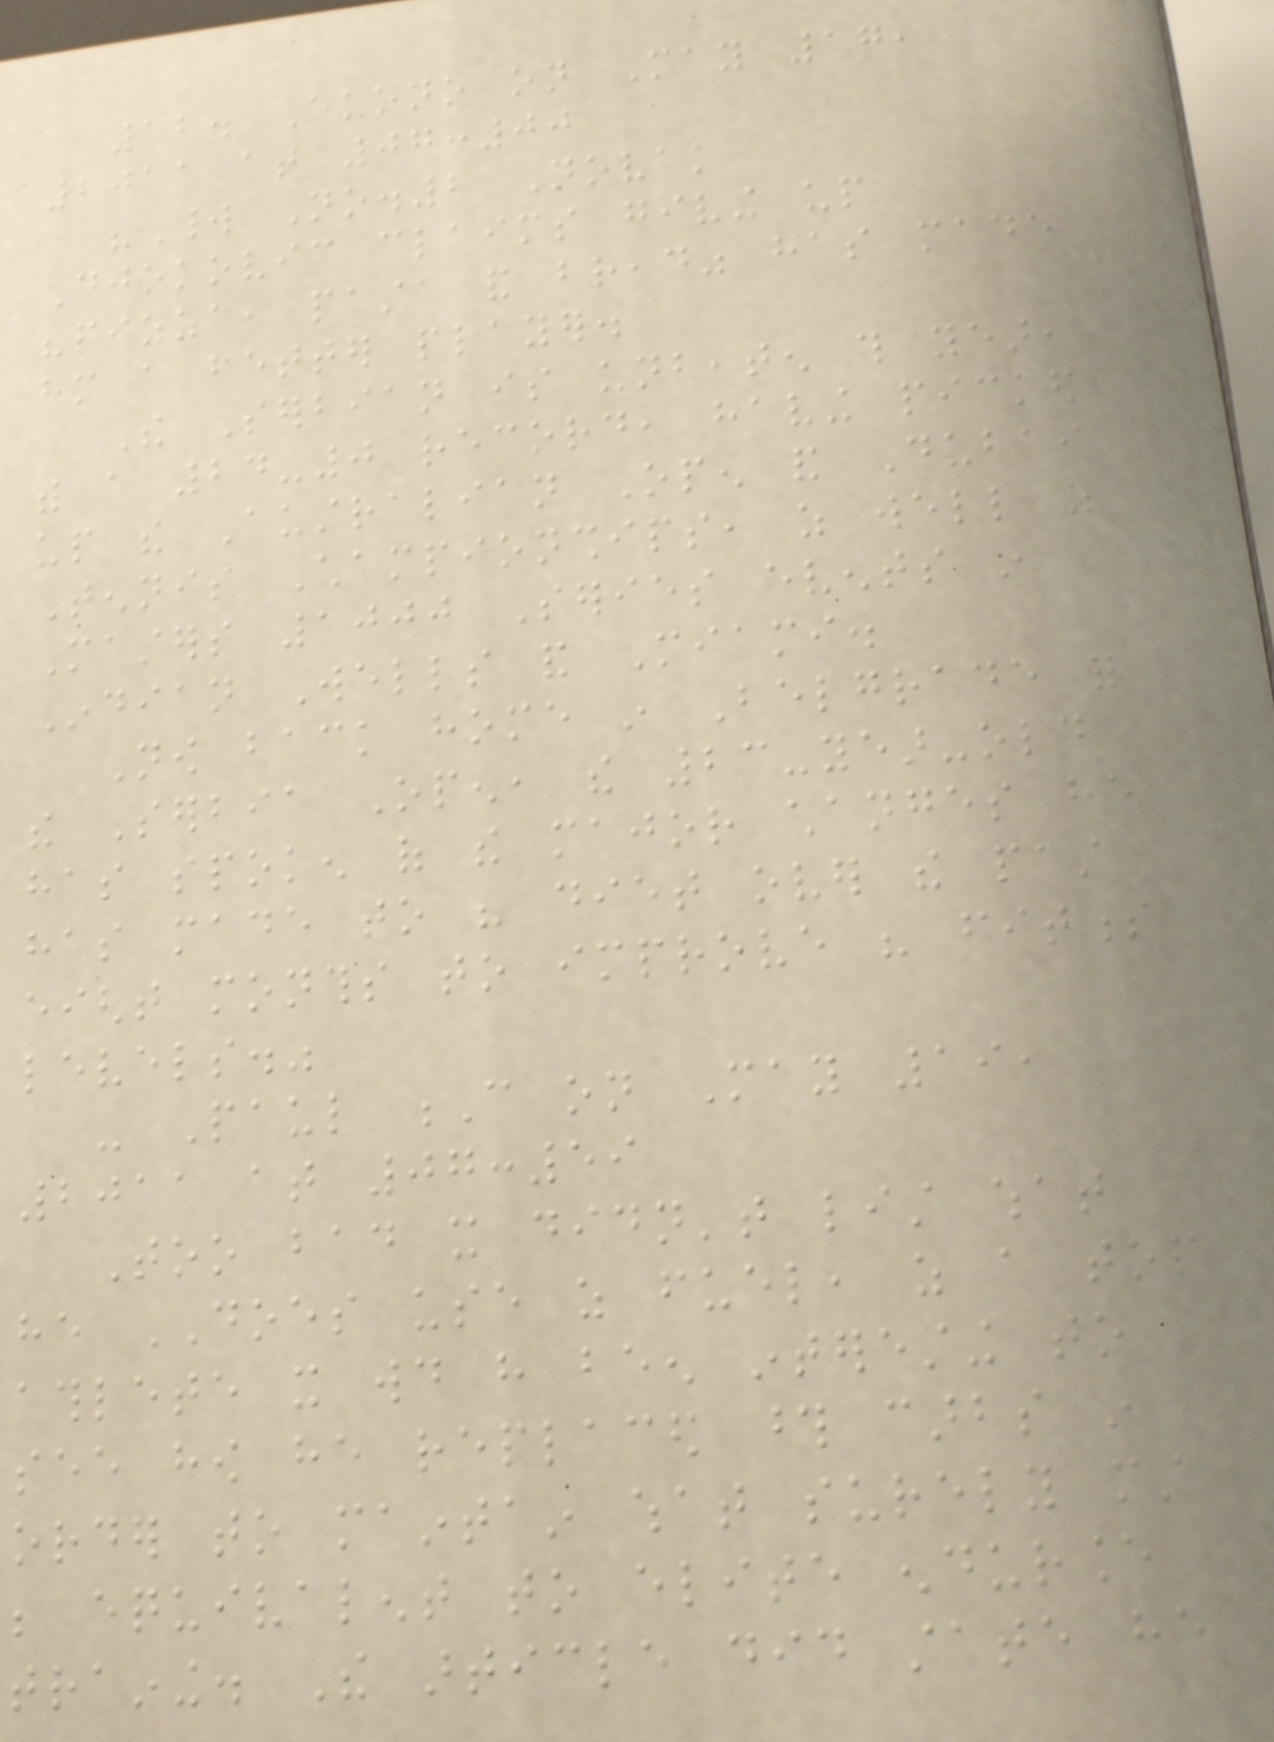12. Ekono on May 17,
2011 at 07:00
"World No.2 Novak
Djokovic claims giving up
"pizza, pasta and bread" has made
him a better player.
The Serbian is unbeaten this year,
with a 24-0 record, having picked
up the Australian Open and Dubai
Tennis Championships, as well as
Masters 1000 Series events in
Indian Wells and Miami.
Now back home in Belgrade for
the Serbia Open, the 23-year-old
has spoken of the major changes he
has made to his diet over the past
eight months to improve his fitness
levels."
- Paul C on May 19,
2011 at 07:59
Too bad it didn't list what
he DOES use as fuel, as a top
athlete it would have been interesting to
see how he replaced those carbs in
order to maintain what surely must
be equivalent to elite endurance
training. The article did state he
